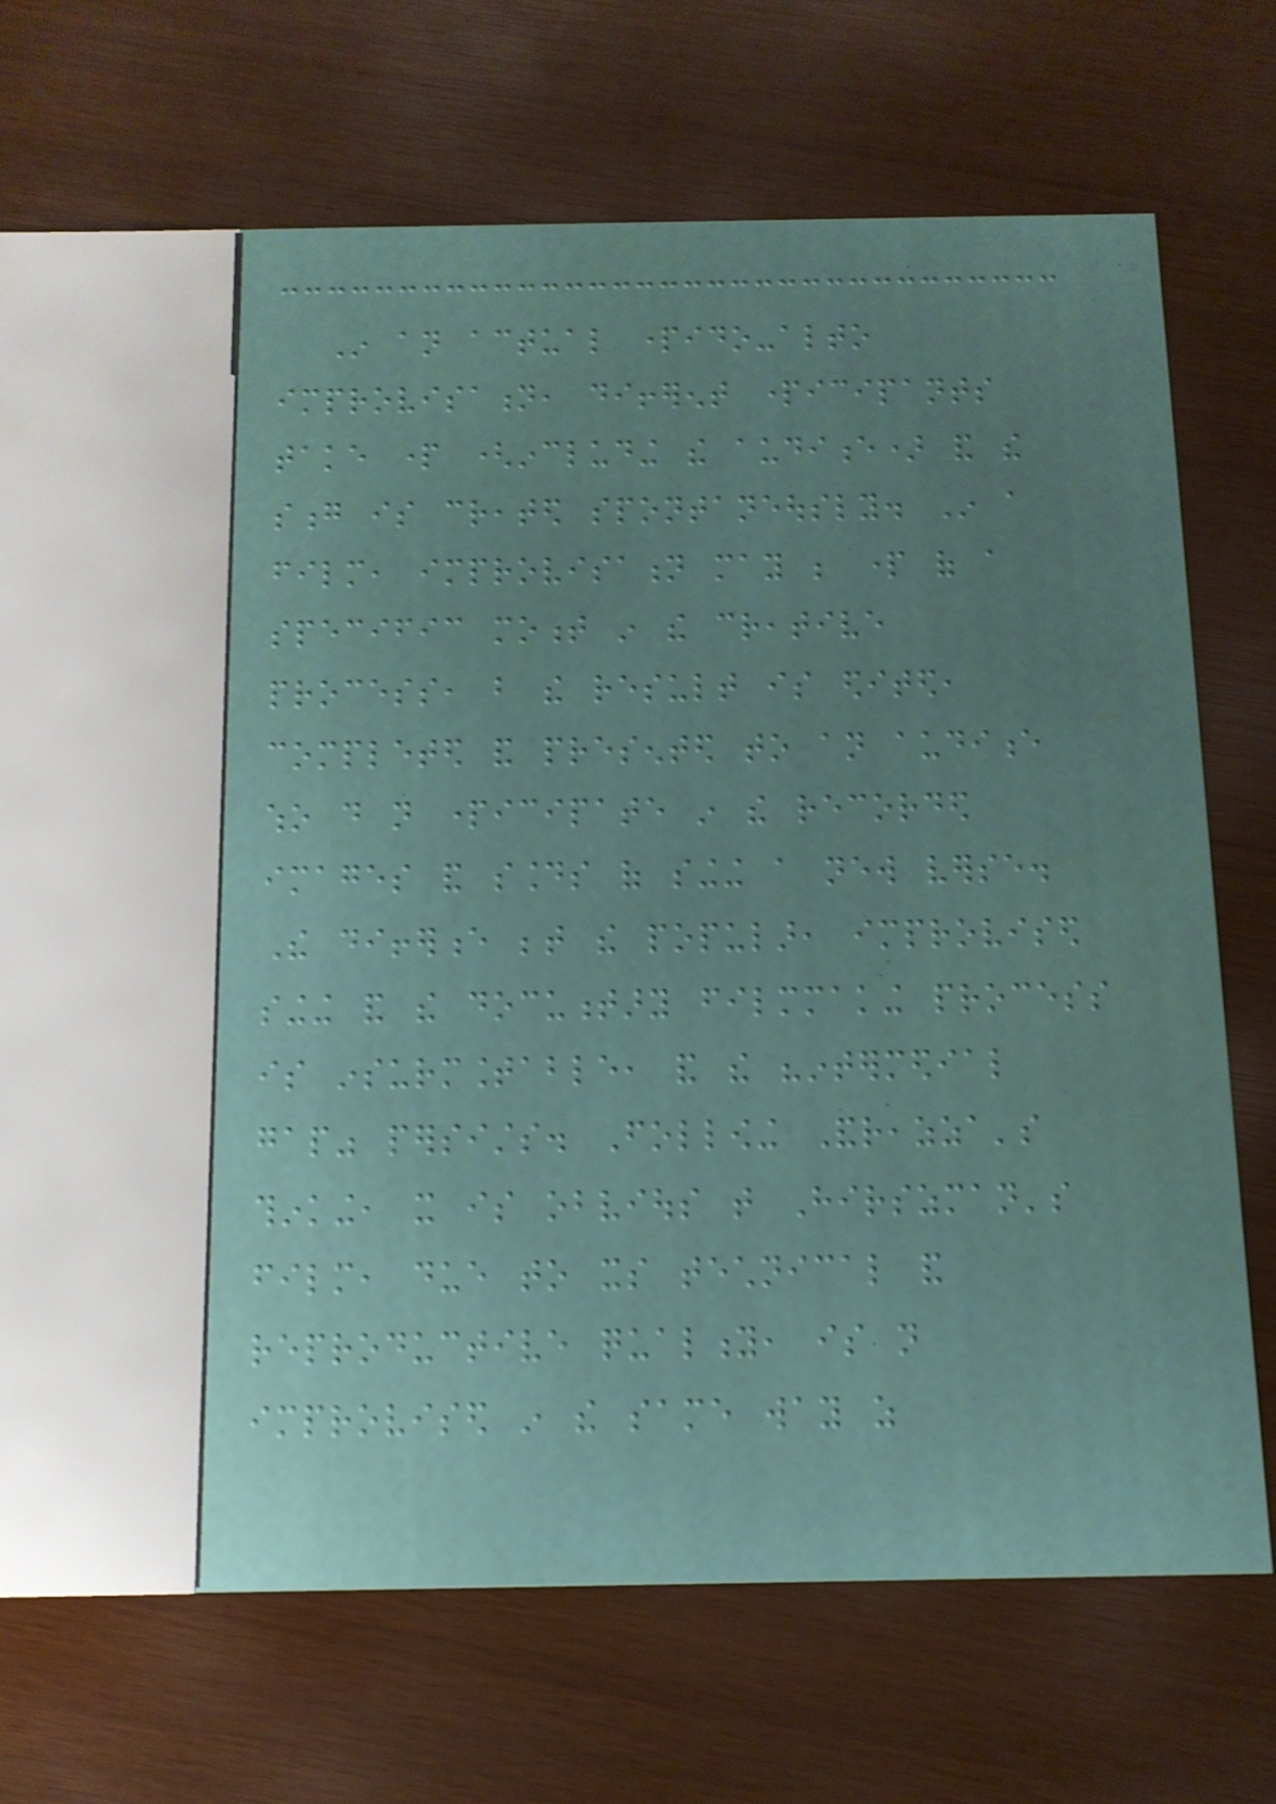In an actual partido-alto
improvisation, different participants
take part (including the audience) and the
song is created spontaneously. In a
film, improvisation may be part of a
specific moment in the creative
process, but the result is edited,
completed and presented to an audience
who do not participate in the recorded
images and sounds of singing a new verse.
The difference between the popular, improvised
singing and the documentary filmmaking process
is insurmountable, and the "intermedial
gap" persists. Following Andreazza's
thinking, it is obvious that Hirszman's
film, due to its technical and
reproductive quality, is not
improvised in the same way as
